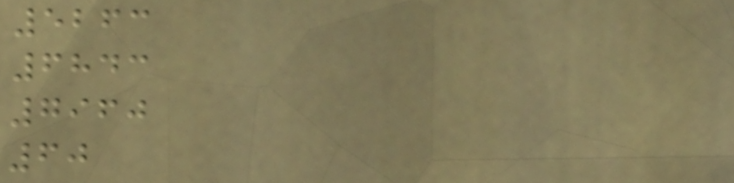5263
6843
7960
60
